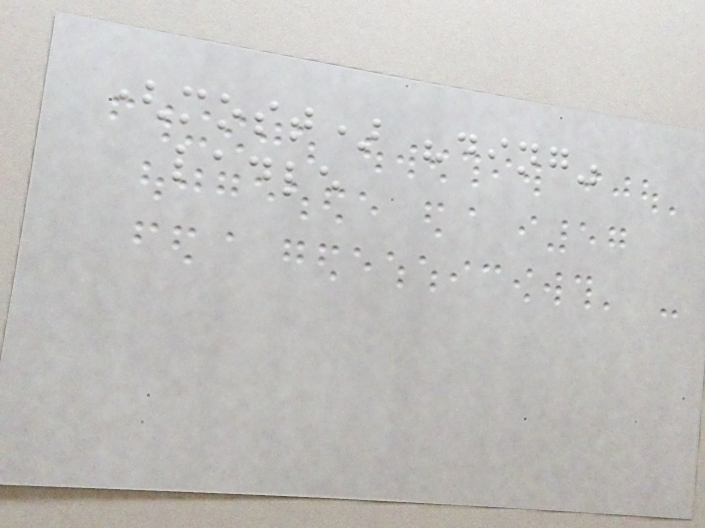(most) "ding"
ladle
